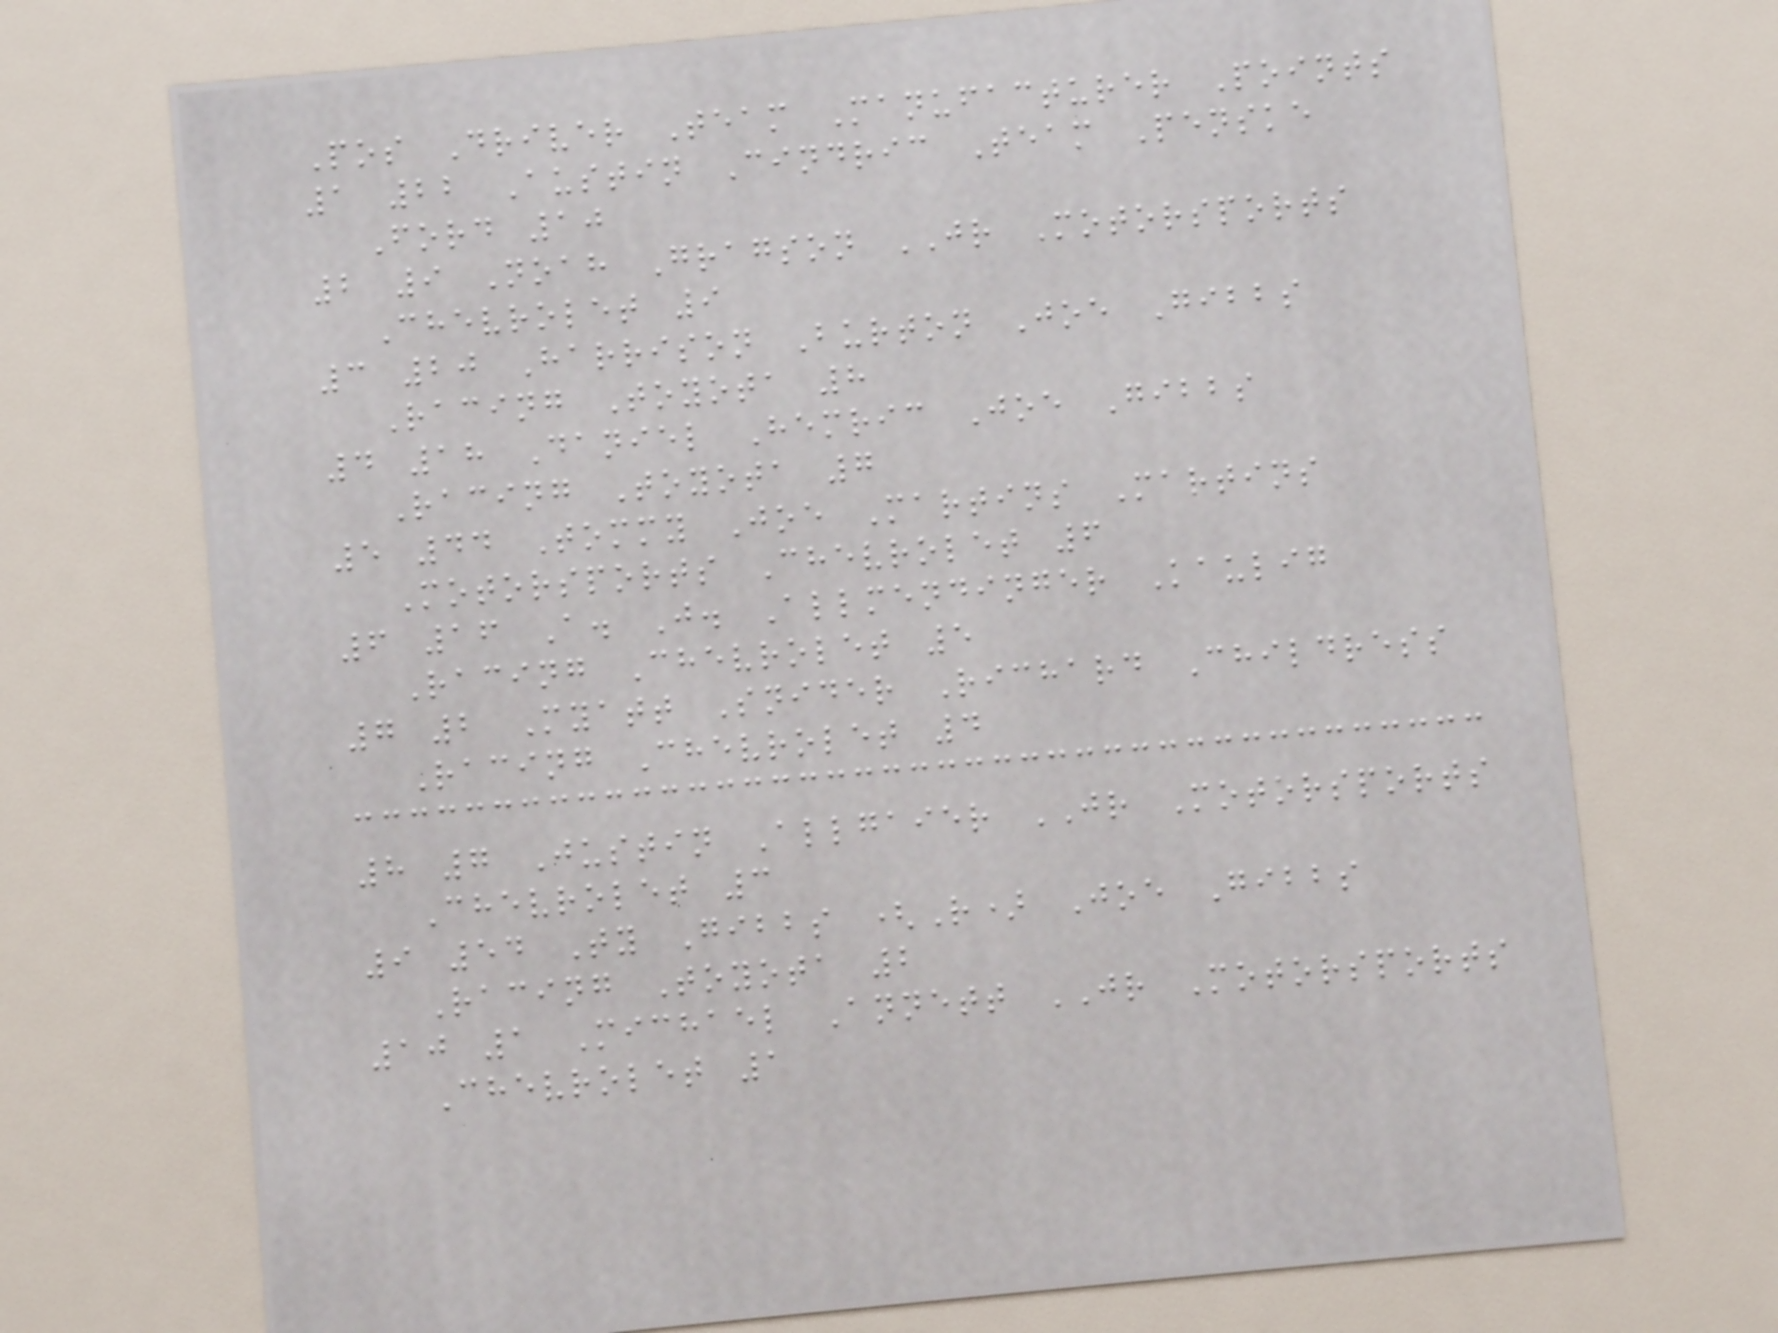Pos Driver Team Manufacturer Points
1 22 Austin Cindric Team Penske
Ford 10
2 9 Noah Gragson JR Motorsports
Chevrolet 9
3 20 Harrison Burton Joe Gibbs
Racing Toyota 8
4 18 Daniel Hemric Joe Gibbs
Racing Toyota 7
5 44 Tommy Joe Martins Martins
Motorsports Chevrolet 6
6 16 A. J. Allmendinger Kaulig
Racing Chevrolet 5
7 2 Myatt Snider Richard Childress
Racing Chevrolet 4
8 7 Justin Allgaier JR Motorsports
Chevrolet 3
9 54 Ty Gibbs (R) Joe Gibbs
Racing Toyota 2
10 1 Michael Annett JR Motorsports
Chevrolet 1
